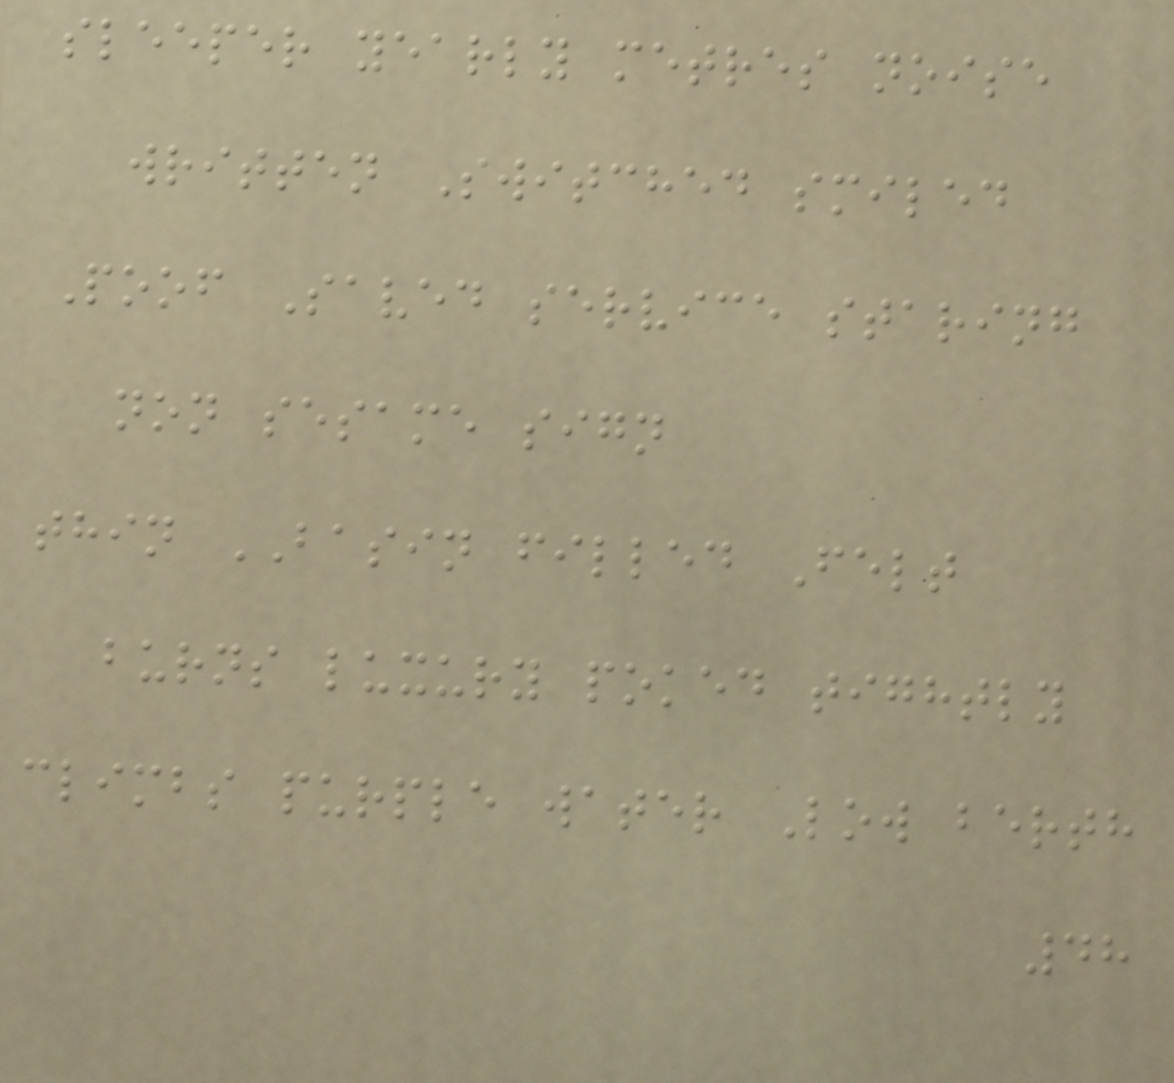sleeper yearly metres noise
written Switched smiled
Poof Saved service staring
non sesame sign
thin BASIN filled Felt
burns luxury poked tightly
climbs purple water Low berth
48
